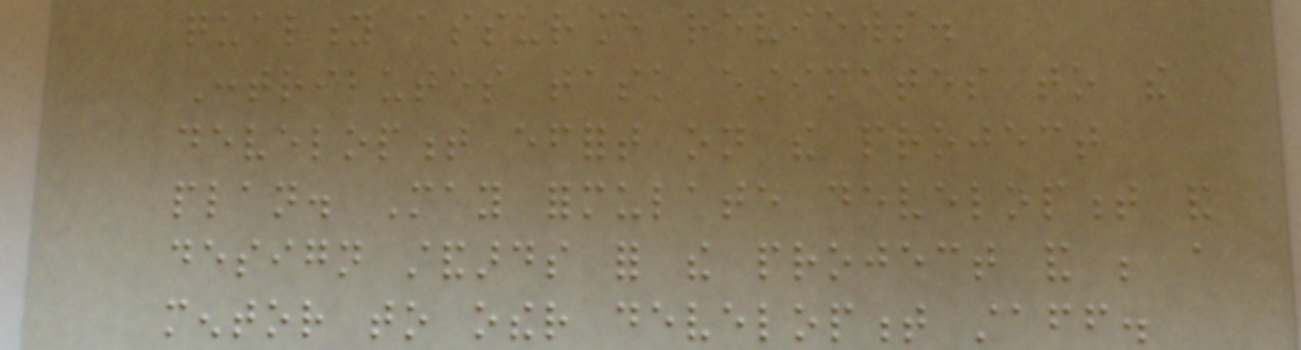quality assurance reviews.
Contributes task estimates to the
development effort on the project
plan. May formulate development and
design standards for the project and be a
mentor to other development staff.
